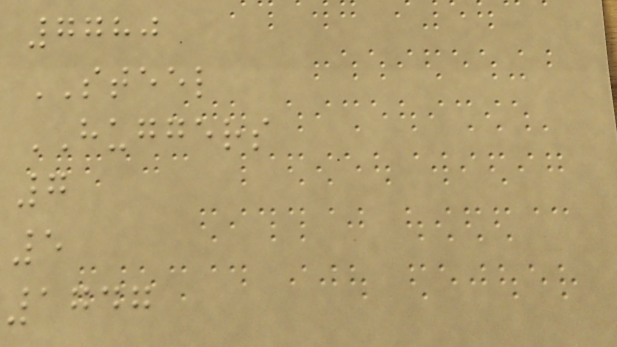7780
STEEL
HUGGERS
7
5
1747
